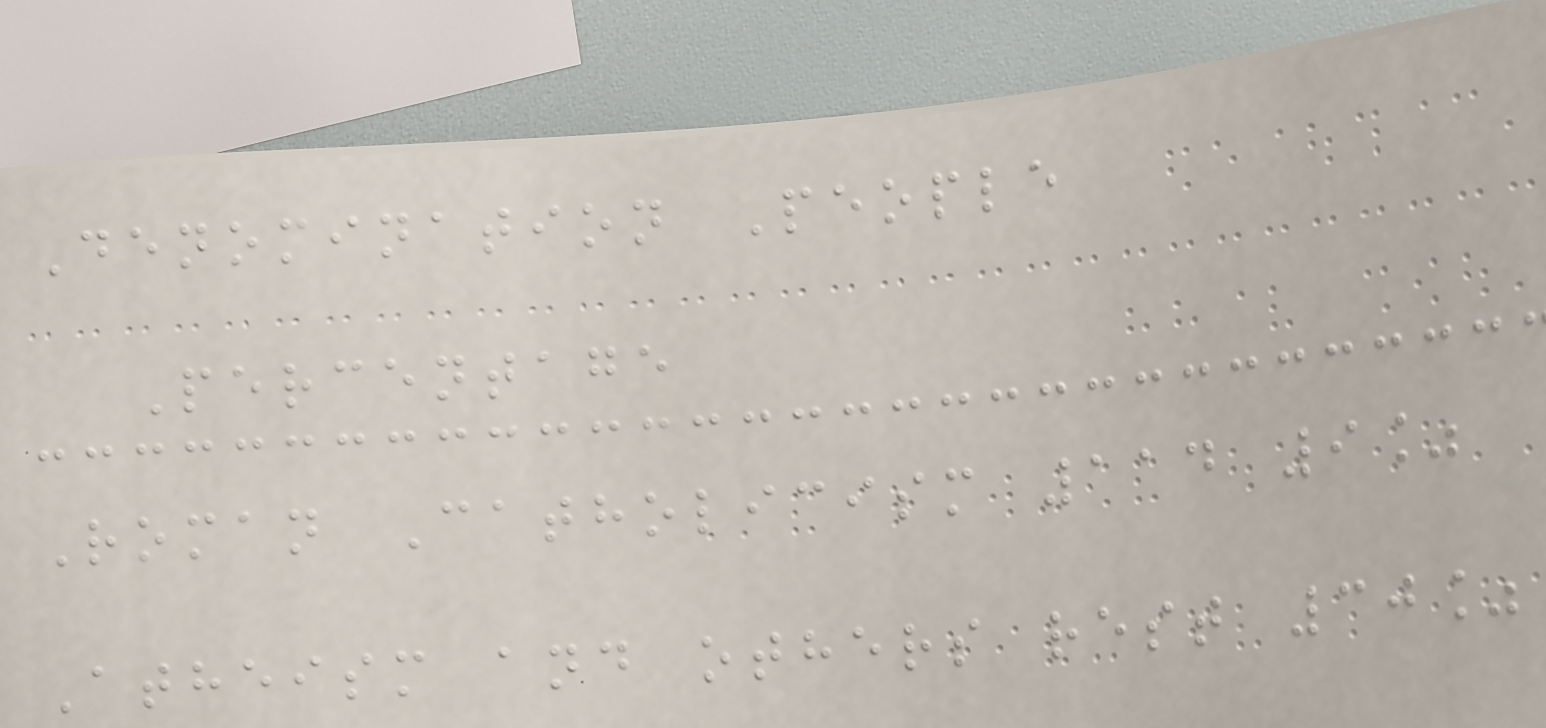Denomination People
Percentage
Roman Catholicism 114 9%
Atheism and others rest 30%
